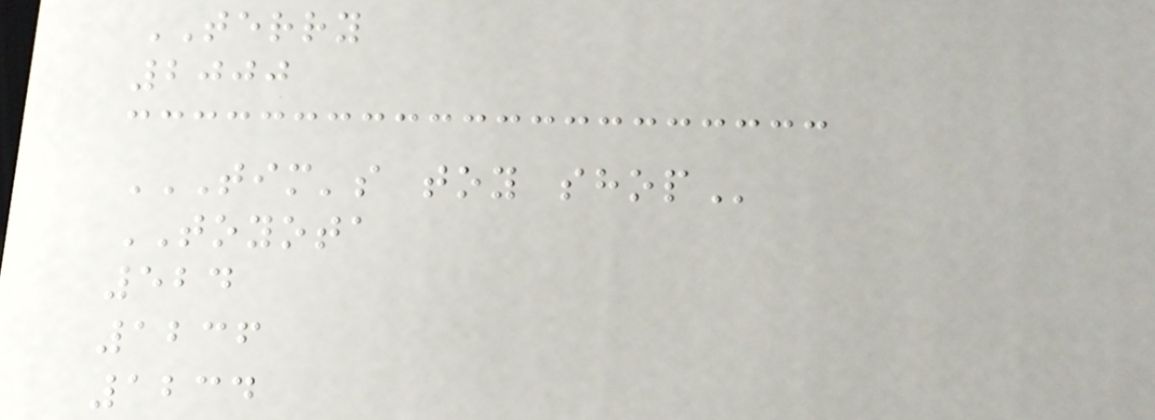TERRY
2000
TIM'S TOY SHOP
TOYOTA
524
1236
1234
